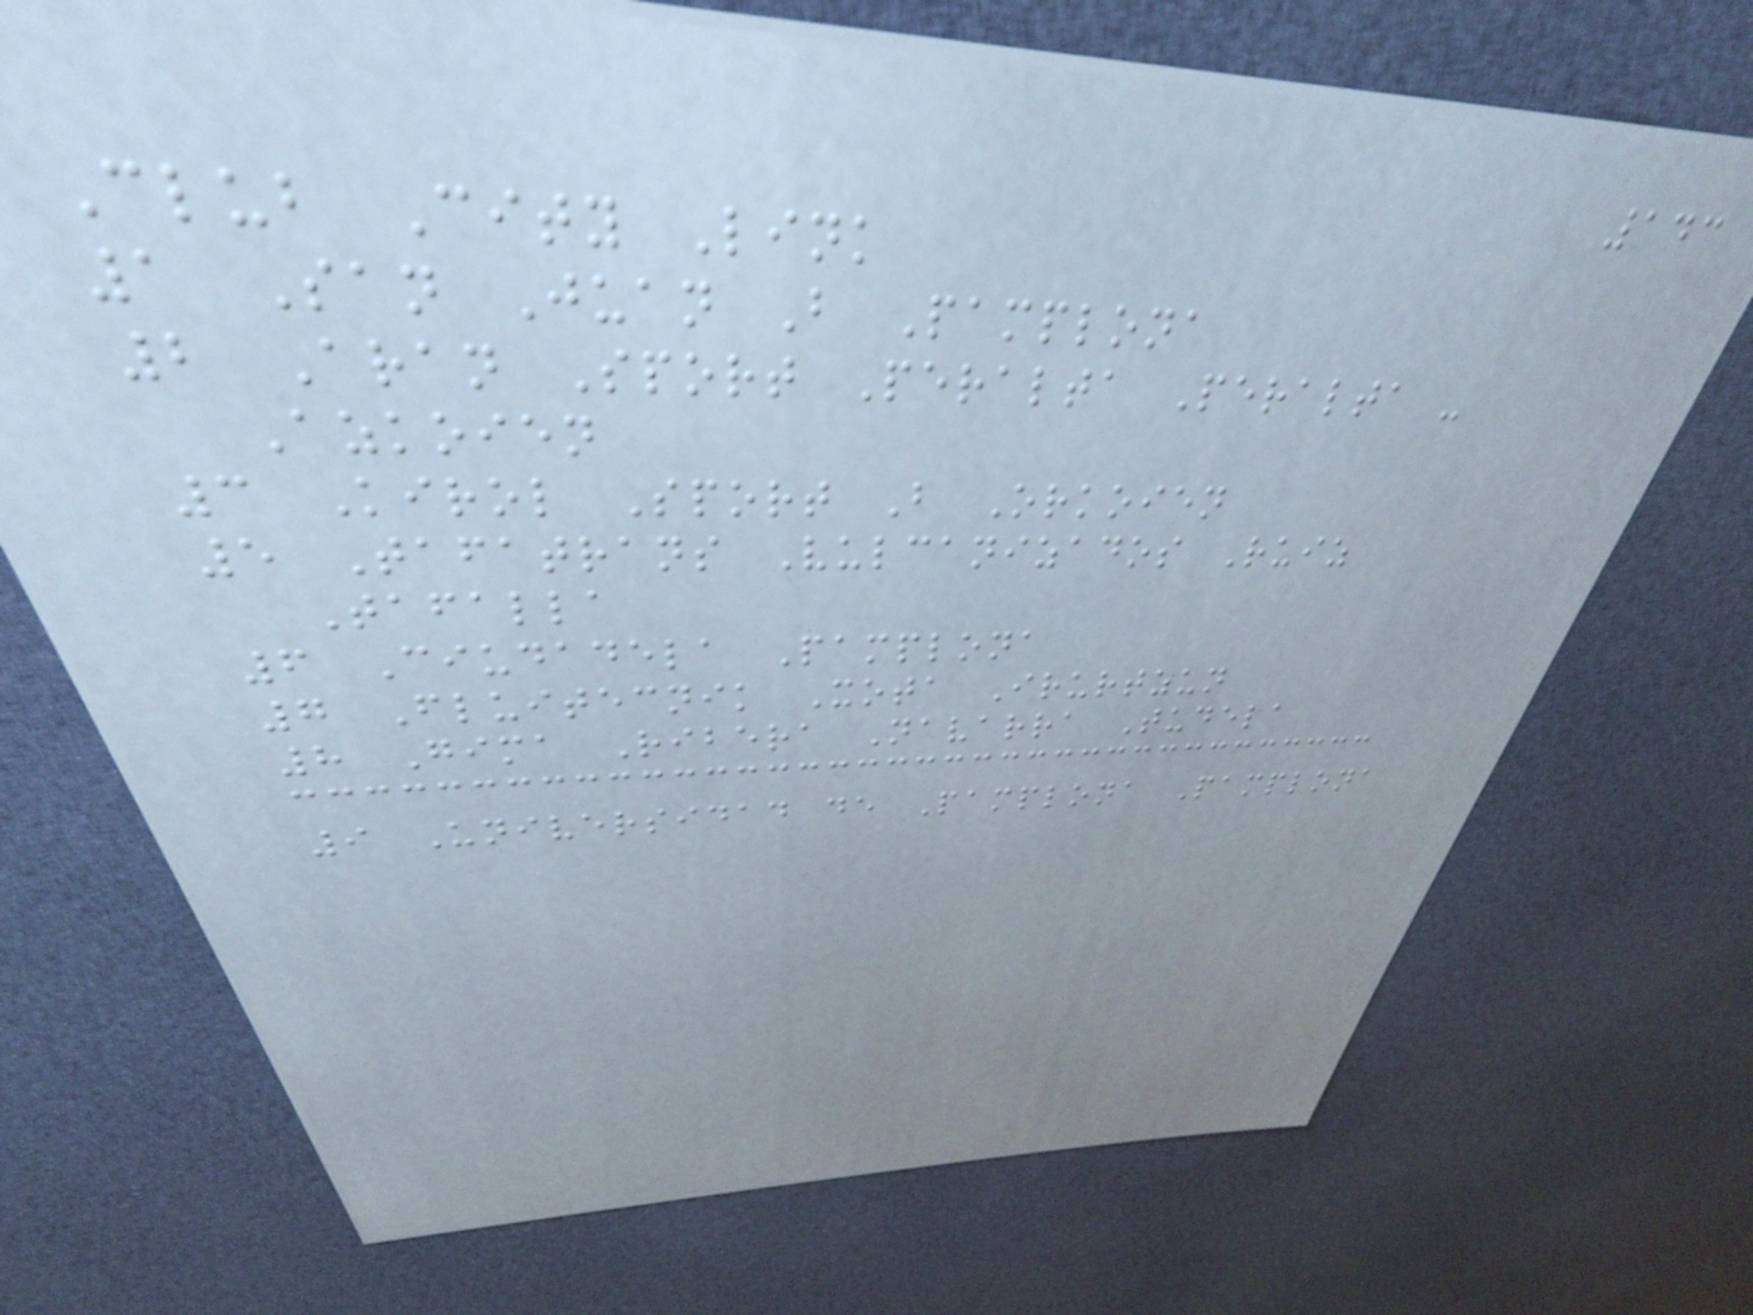143
Club City Link
1 San Juan B Pamplona
2 Aran Sport Peralta Peralta -
Azkoien
3 Kirol Sport B Orkoien
5 Tafatrans Vulcanizados Ruiz
Tafalla
6 Ciudadela Pamplona
7 Fluitecnik Xota Irurtzun
8 Gima Ribera Navarra Tudela
9 Universidad de Pamplona Pamplona
